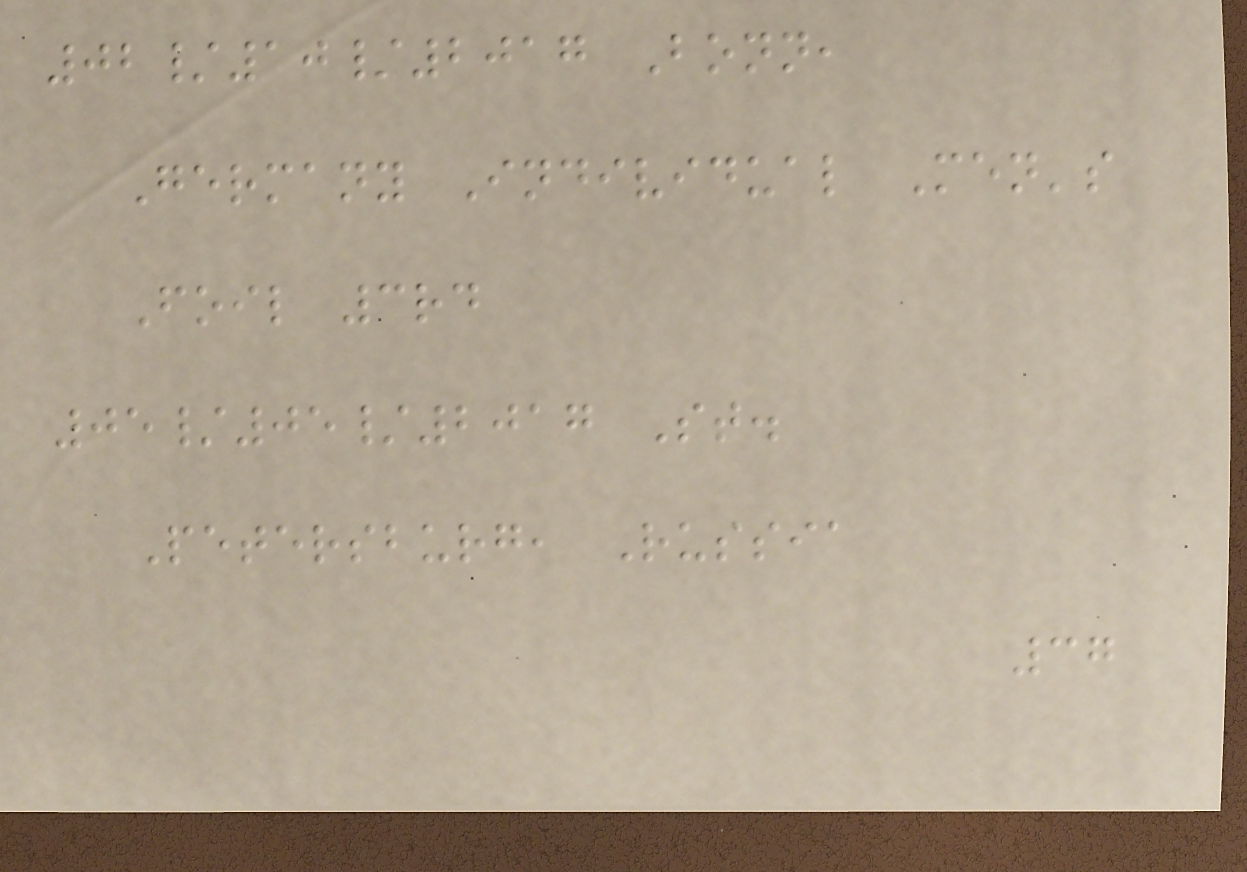02/10/2017 Bonn,
Germany Individual Men's
Foil 3rd
05/05/2017 St.
Petersburg, Russia
37
